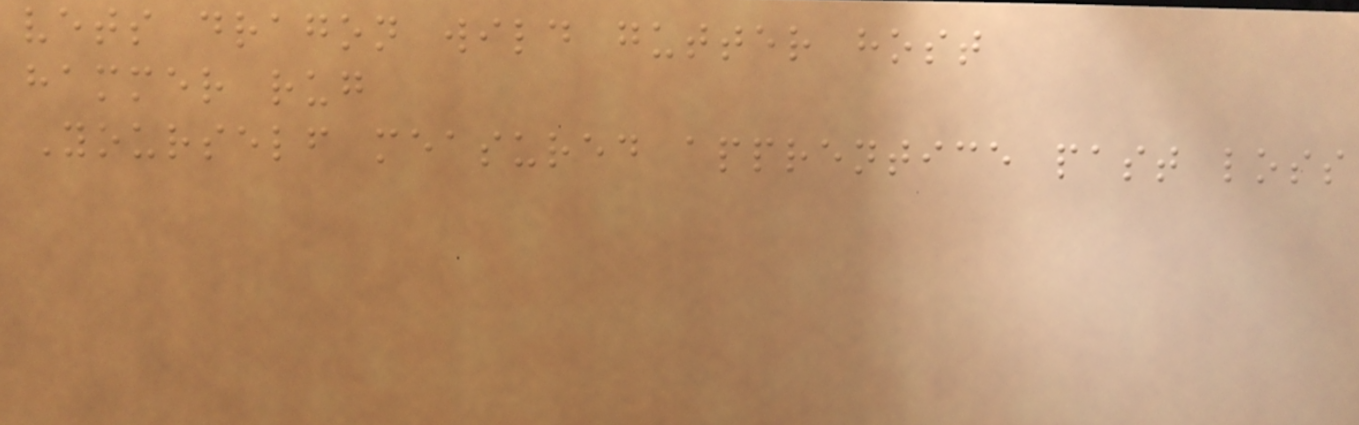vets dragon wild gutter host
hammer rug
Yourself measured apprentice past loss
